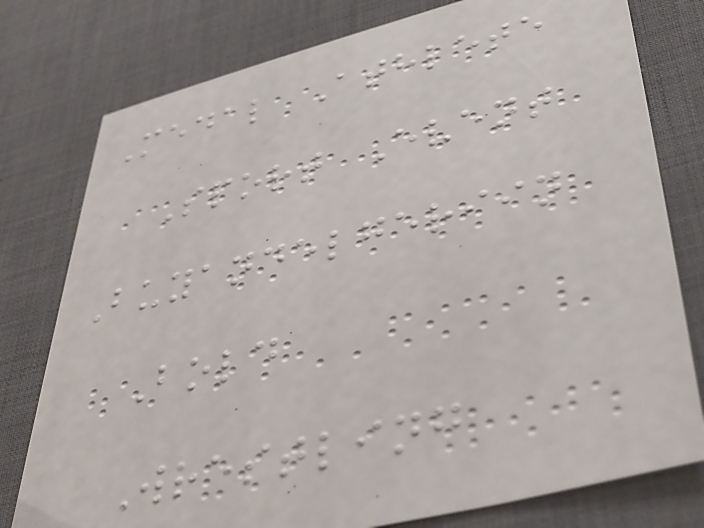Medal Athlete
Sport Event
Buyandelgeriin
Bold
Wrestling
